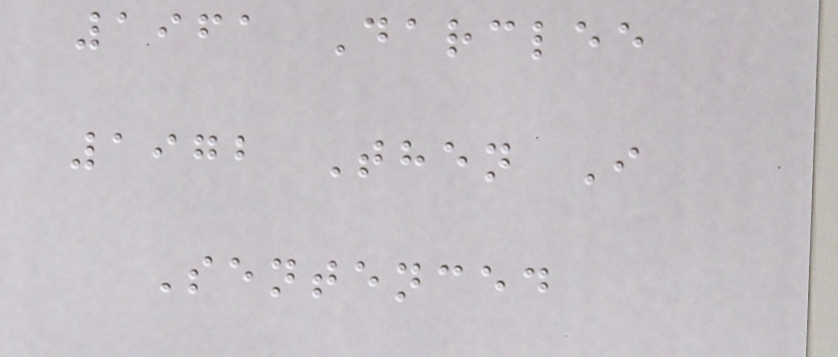1961 Darclee
1972 Then I
Sentenced
